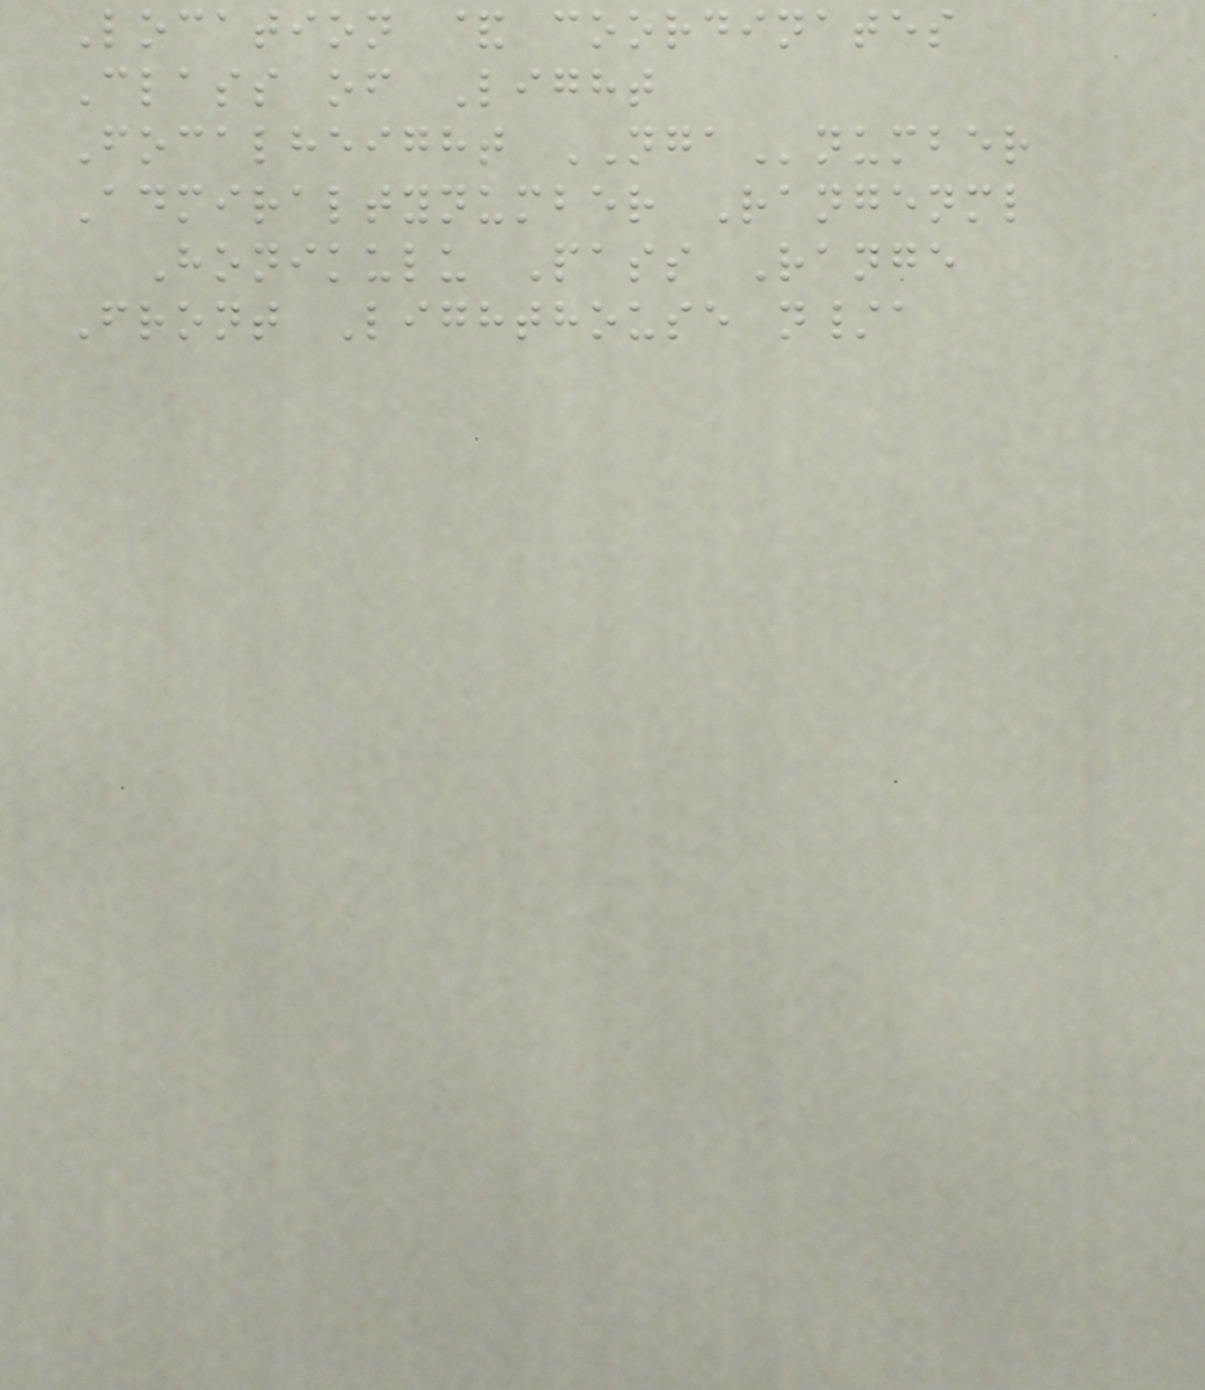Location & coordinates
Class of Light
Focalheight NGAnumber
Admiraltynumber Rangenml
Honikulu Pass Range
Front Lighthouse n/a
